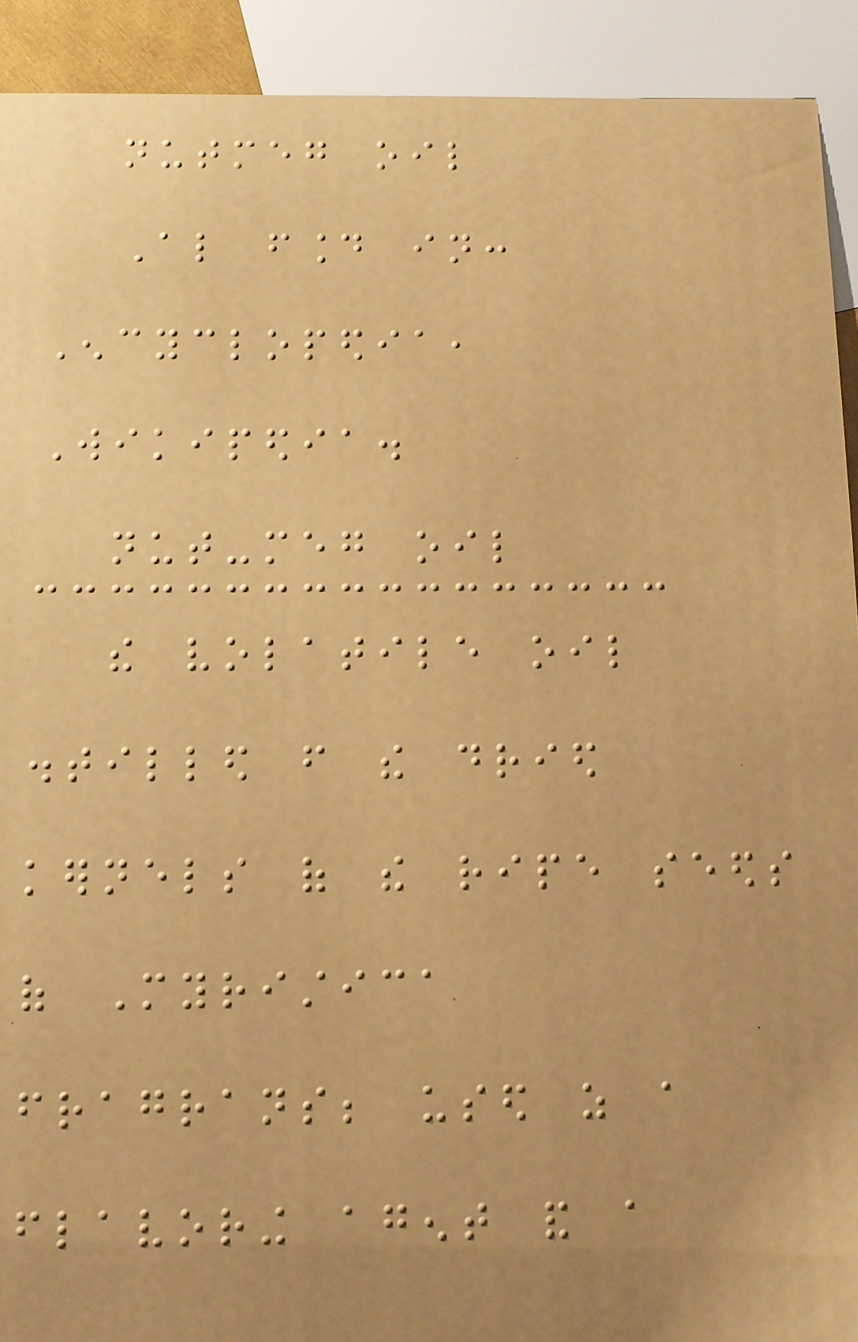nutmeg oil
Also found in:
Encyclopedia,
Wikipedia.
nut-meg oil
the volatile oil
distilled from the dried
kernels of the ripe seeds
of Myristica
fragrans; used as a
flavoring agent and a
